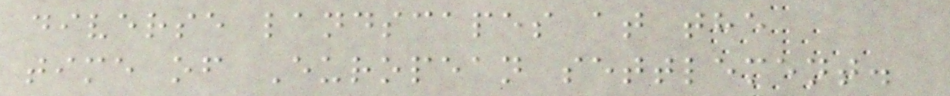diverse landscapes at the
time of European settlement.
